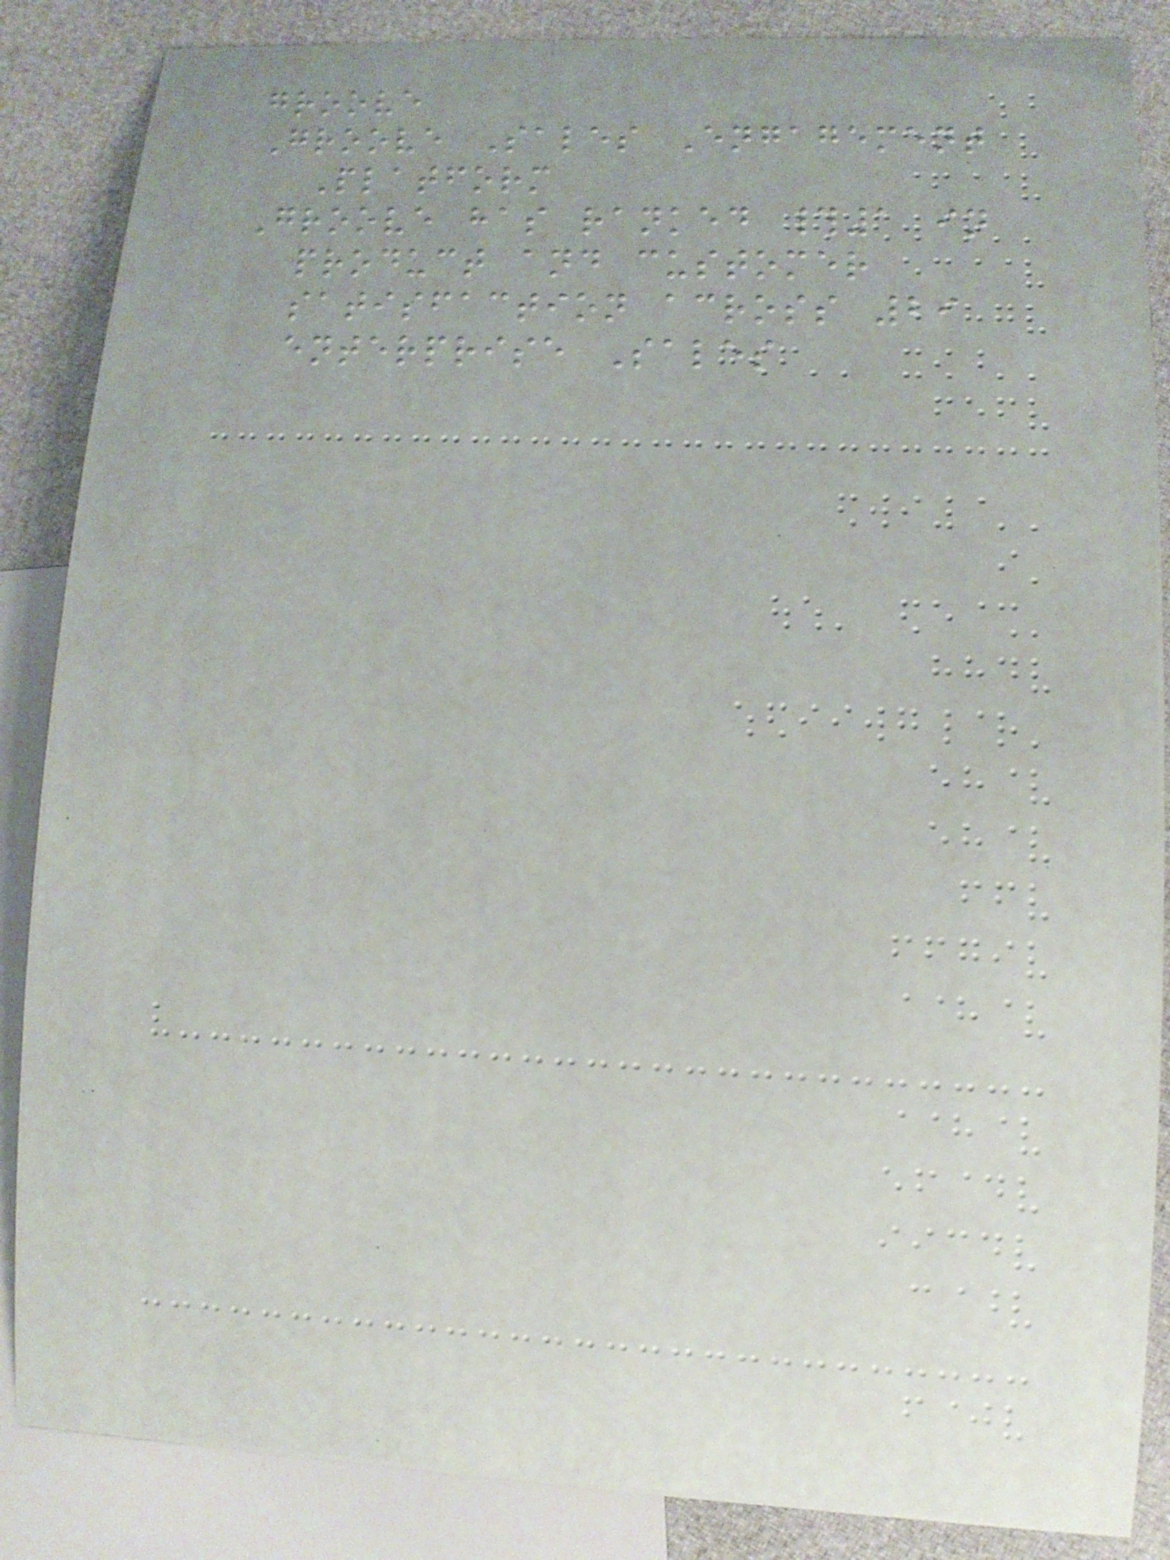groove
Groove Sales Engagement
Platform
Groove has ranked #1 in
product and customer
satisfaction across 29
enterprise Sales
